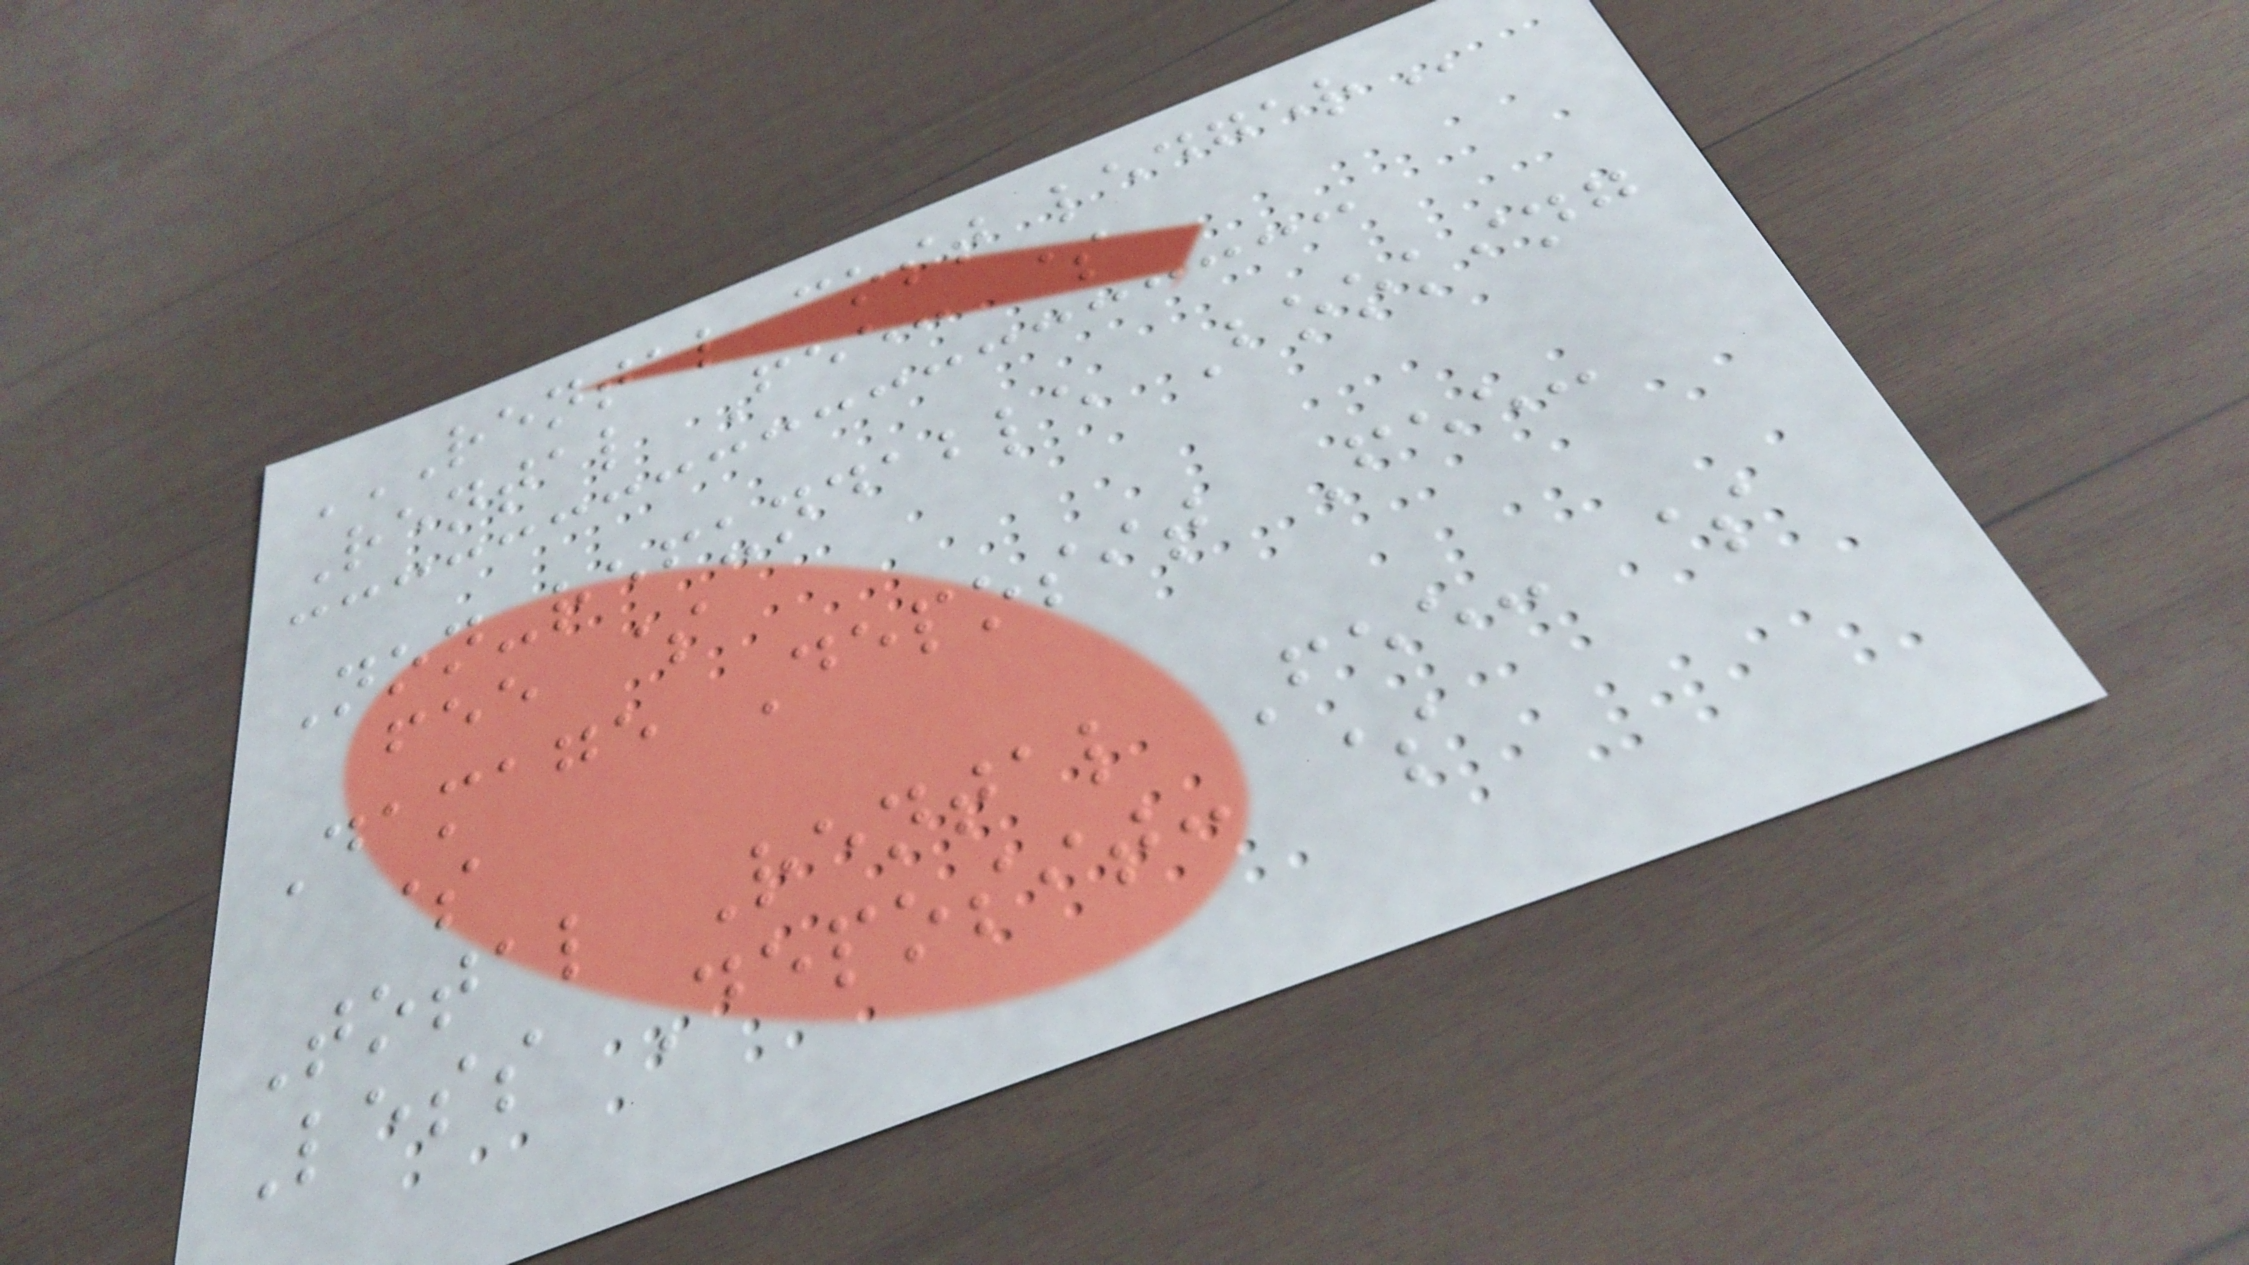RENTAL COST LEDGER
Rental Fee: $
Non-refundable Booking
fee $
Damage Deposit Fee:
$
Total Rental Fee: $
Less Deposit: $
